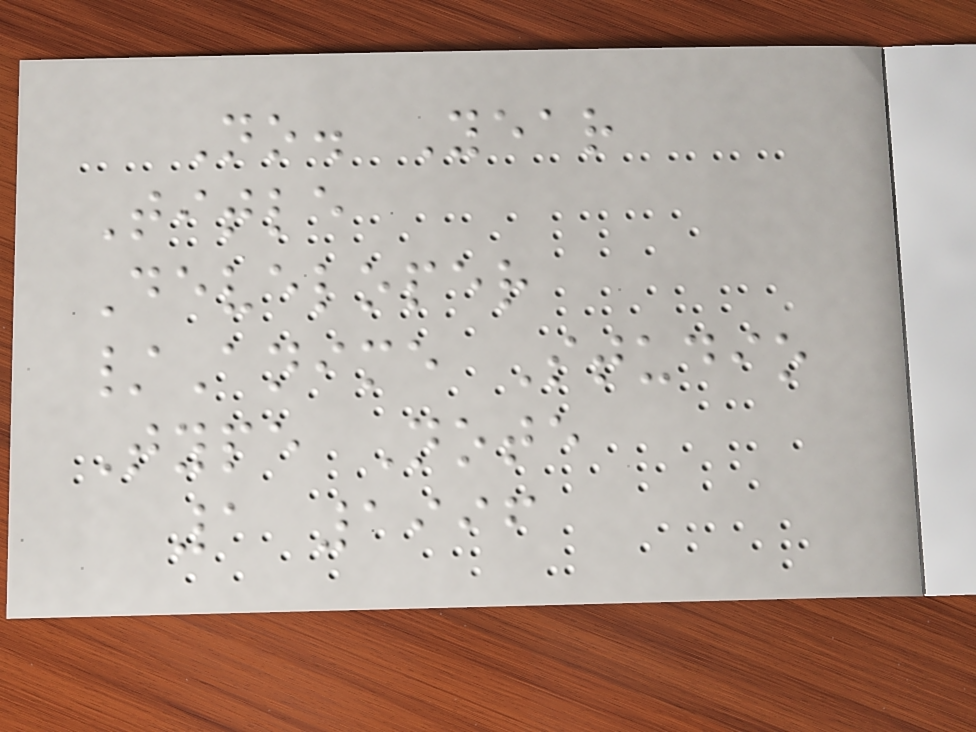No. Year
Title
Developer
/Anime Studio
Type Note
1 1996
